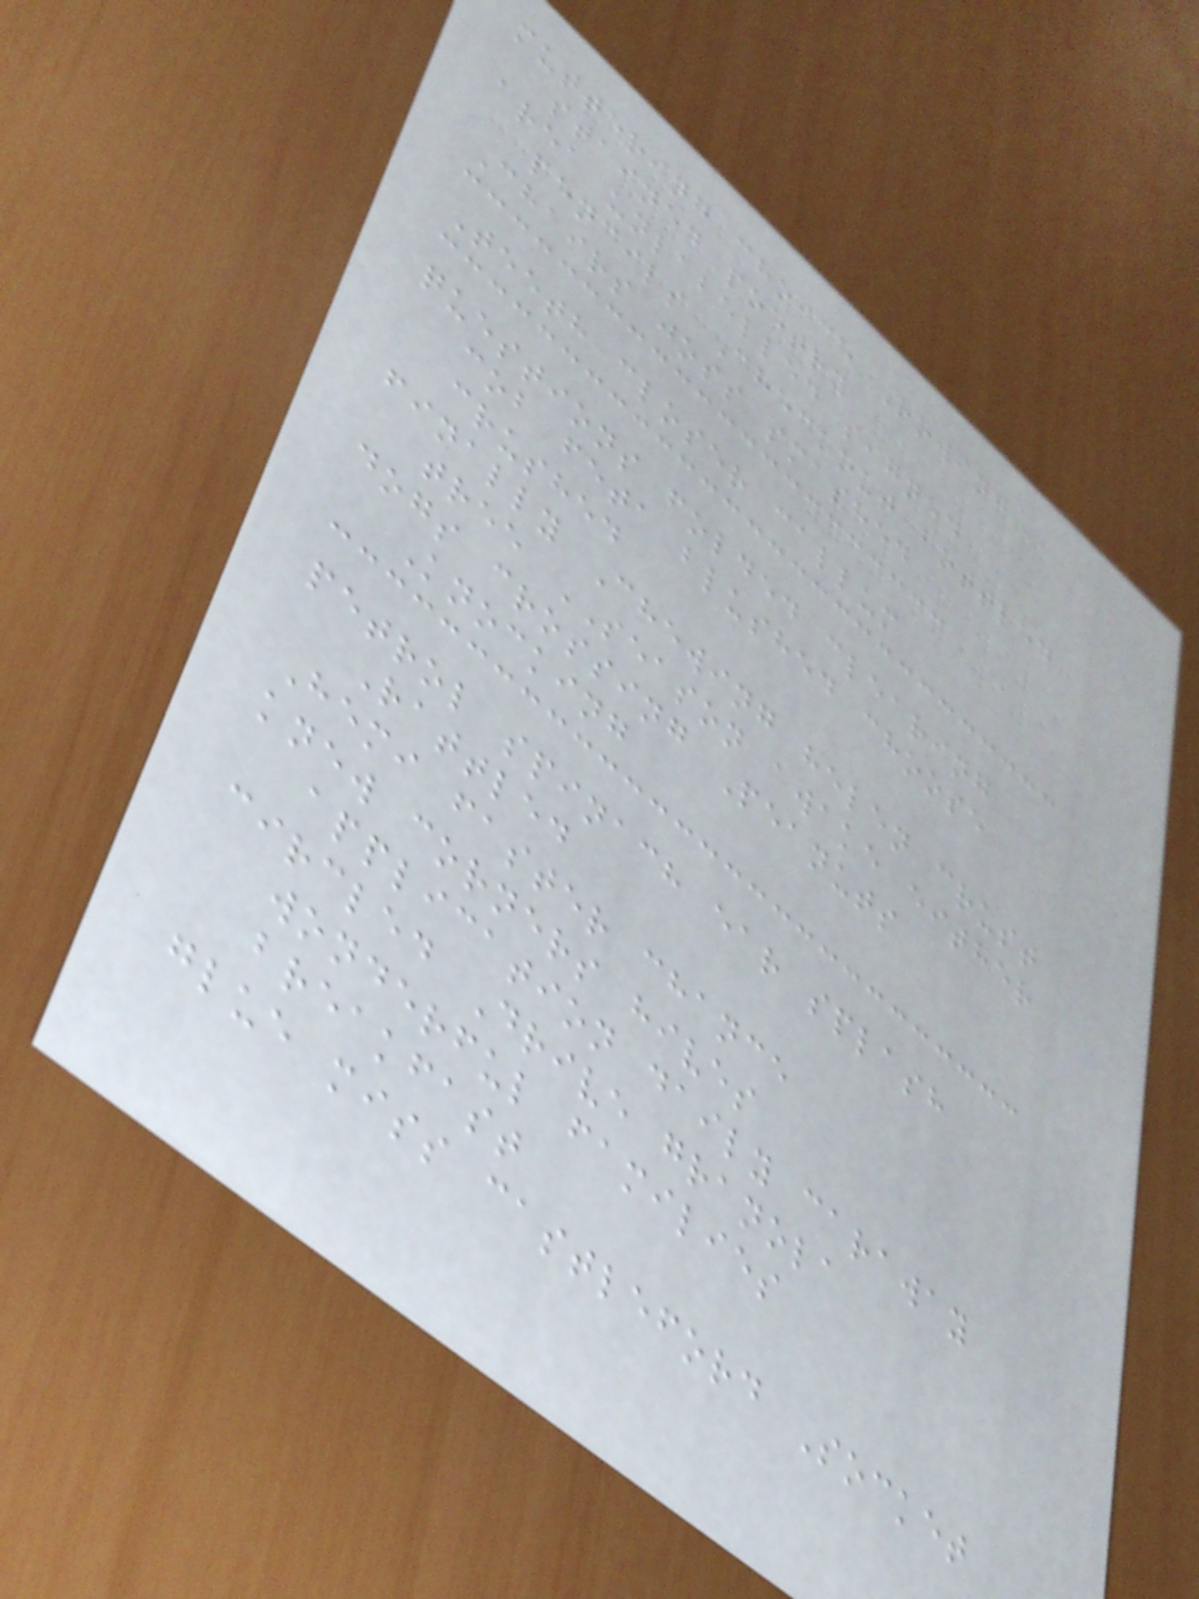muttering choice Rowing
stained poetry
area unlabelled signed
pencils Checkout bottled
Chairs joss smashed
Teeth closer callum
questions folded clearing
cob feta blushed choose
crushed
finally Chewing helen crust
tree SEASON awake either
dogs crossing Peanuts
Knocking
petrol spinach ear splash
Rattled
Hemi faster chance
knew corners hives
application daily caraway
circled Drive granola
wonderful families
breakfast
glue miss castleford Socket
